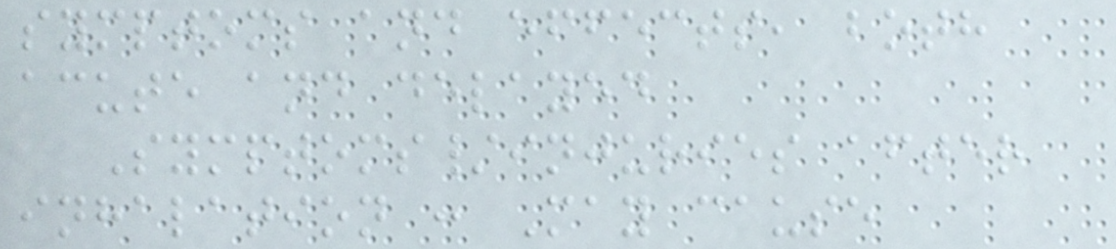symptoms and effects, both
acute and delayed
Symptoms/injuries after
inhalation : May cause
